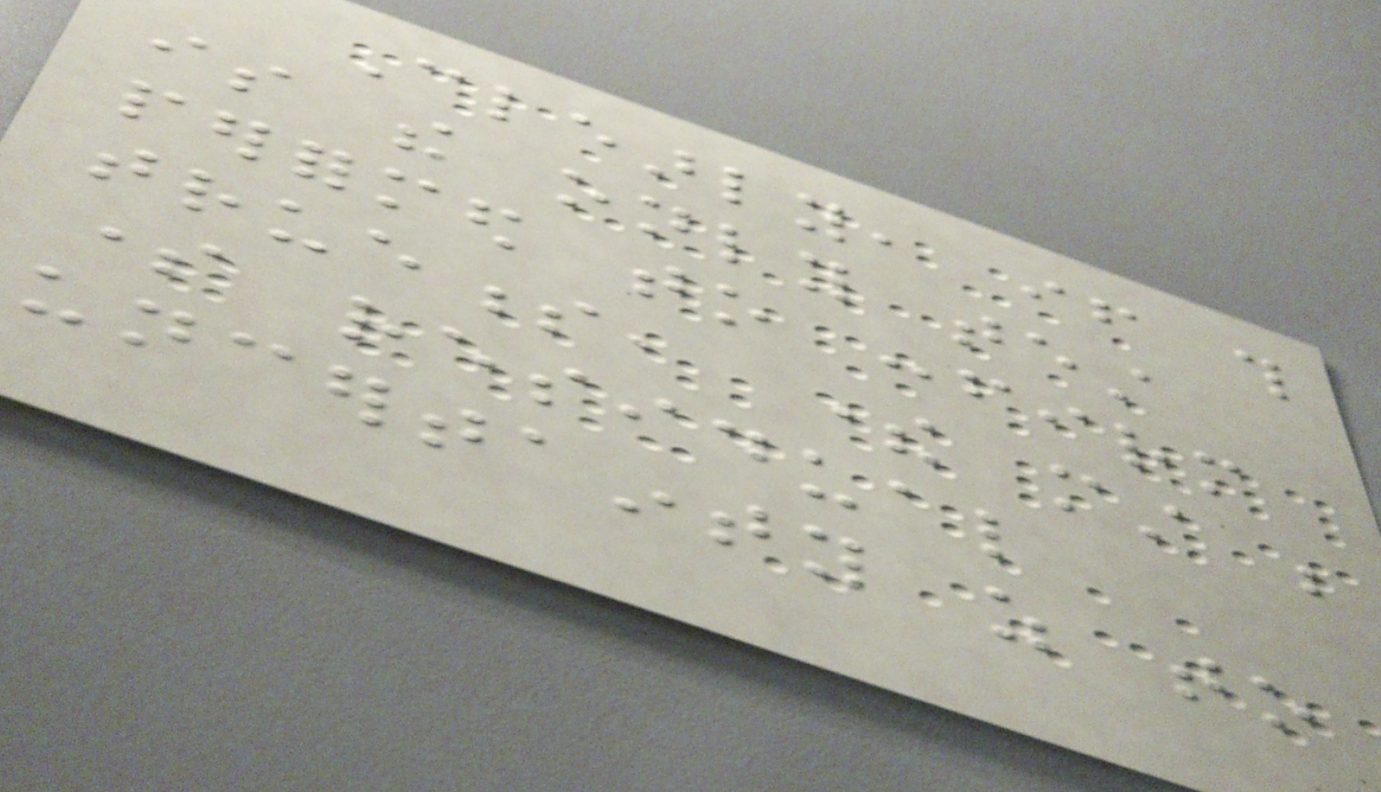Clearly, if this
is the only test
performed to confirm
trueness, there must be
some residual
uncertainty as to
